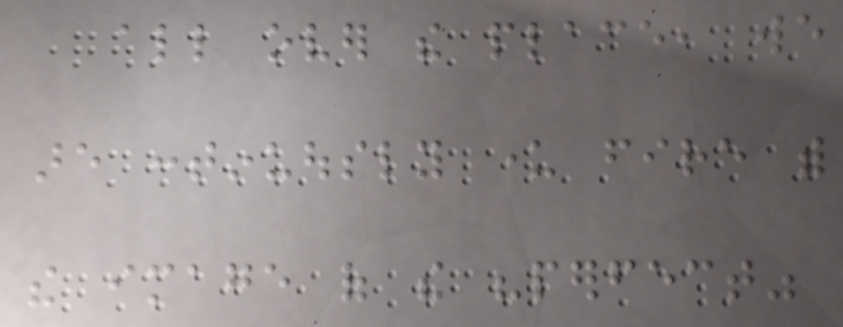all over the place, we
are continuously under fire with
the image of the "perfect"
